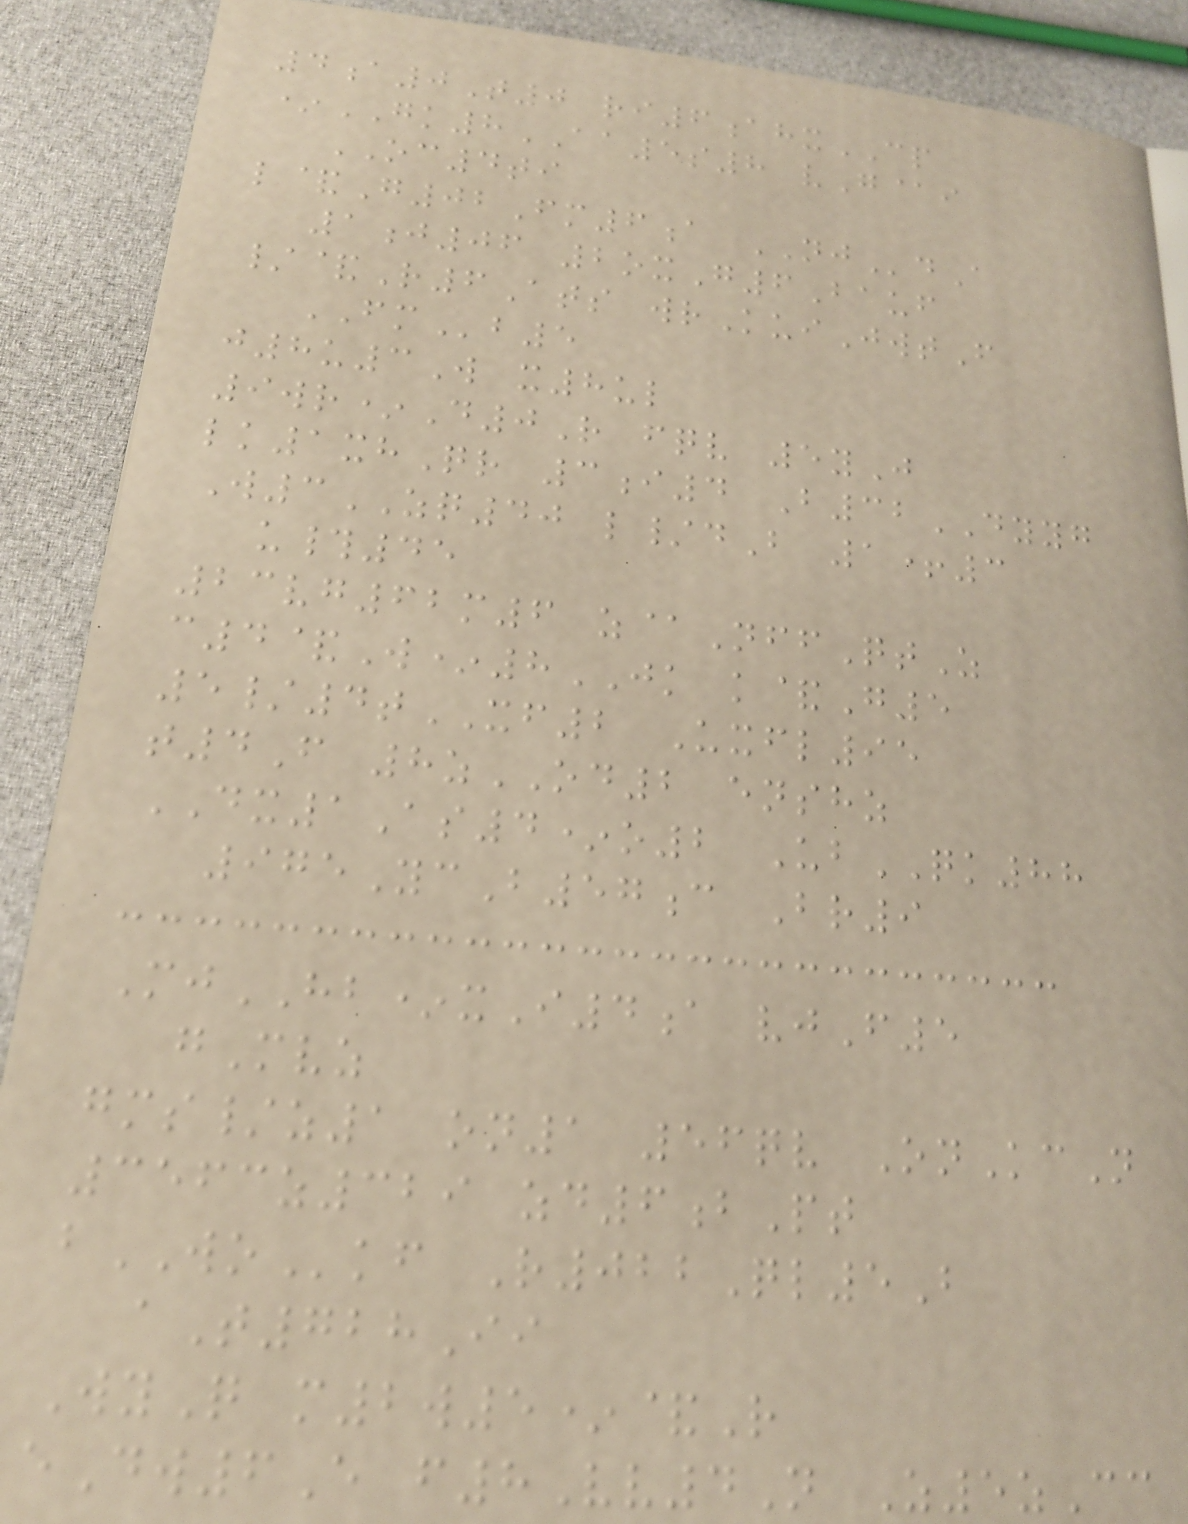4a0T0 ri6ahxCP
*GK8AA5s8 vG@i
OC4ti
l&G02Fm6a NJdA
1j06 2oxG6Bauf
/&R6Ats wrKuiJwtF
FMb5
j8u3W x8ul
9wr*D0R fqv 5yJ
lk1xhQr 3i4 B32DYYG
W3ZQ40 l/dB 1+3
u#45
23vg62m6 z@NffQtZ
c4&W*8JK k&G5
5/4tXF2 Uxfl95
t4F 8zOD2 enshz
DX1As4*o2 UbQK88
975YcB57c Br9
MjHB*xI4a vjF5
gMvz
gms/z1 on1 56qv OnKcN
3563z329 zd6bPt
bWOkf R022Ql5B
aT728Ii
WyQ m2w5*&R
eDw6E f8Vv4N Z5zCc
